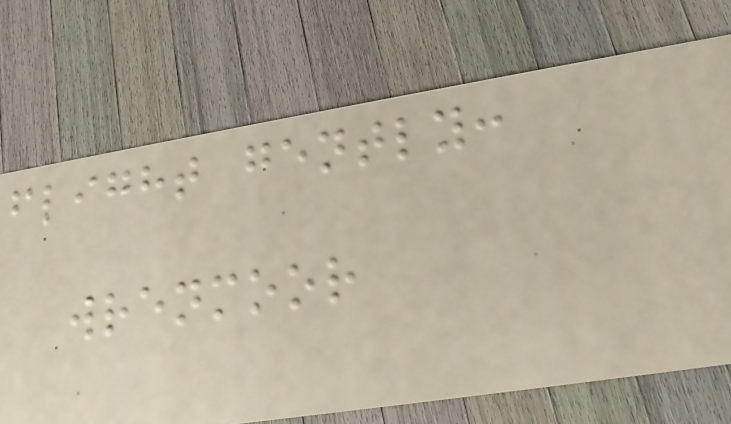flight gently:
wrenmoor
